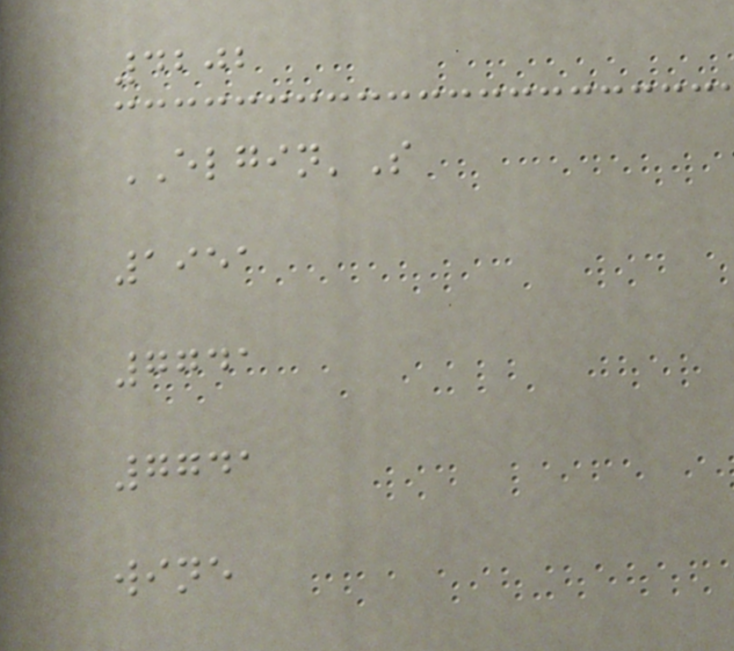4202
ELGIN'S
1951
7741
7741
wine
